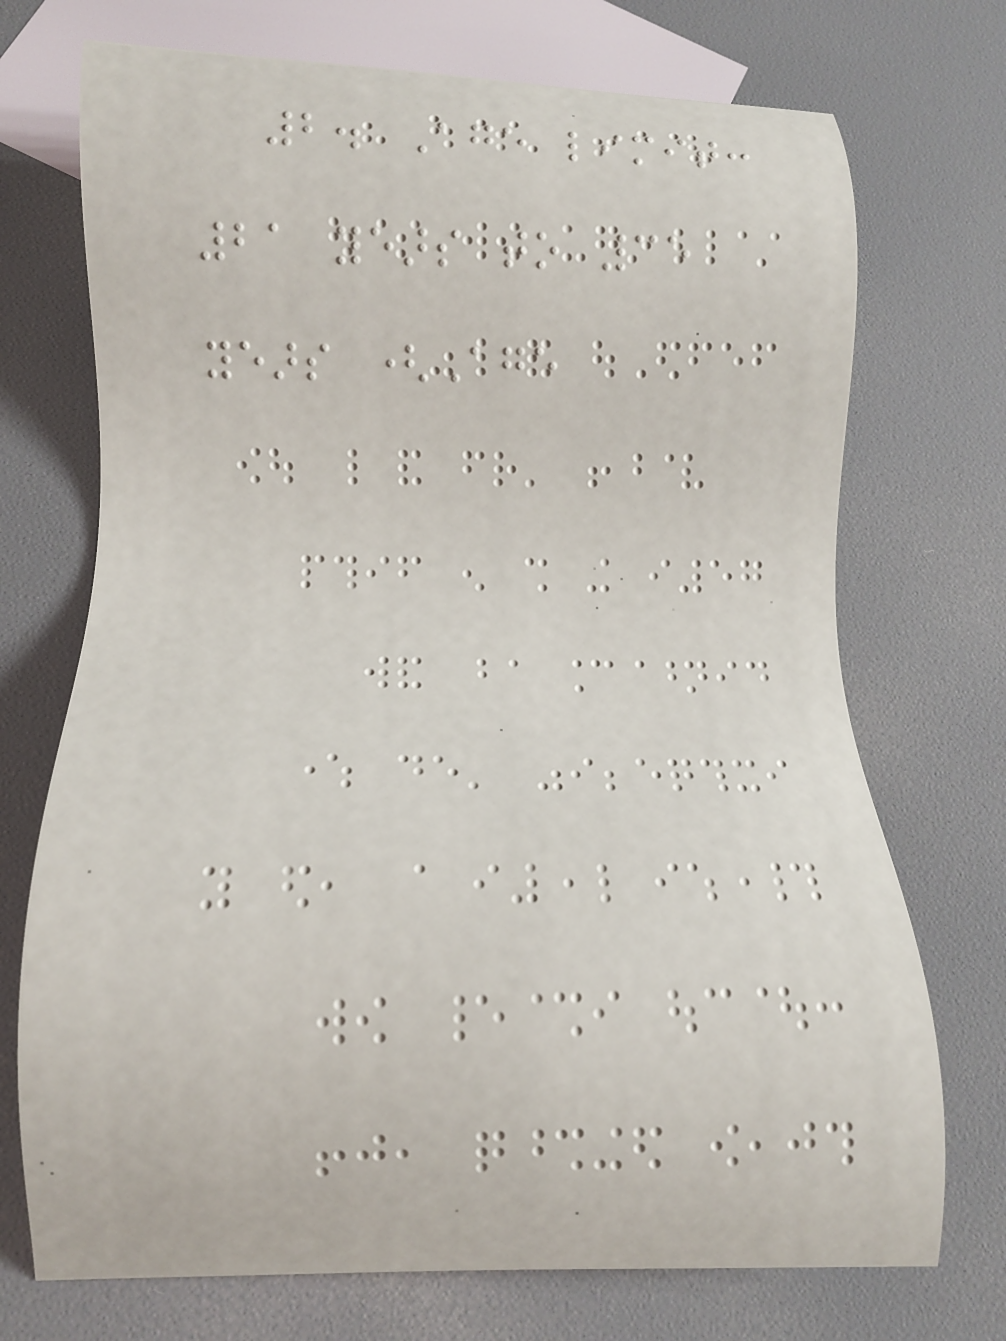2. Age limit:
21 years to 35
years (Age
